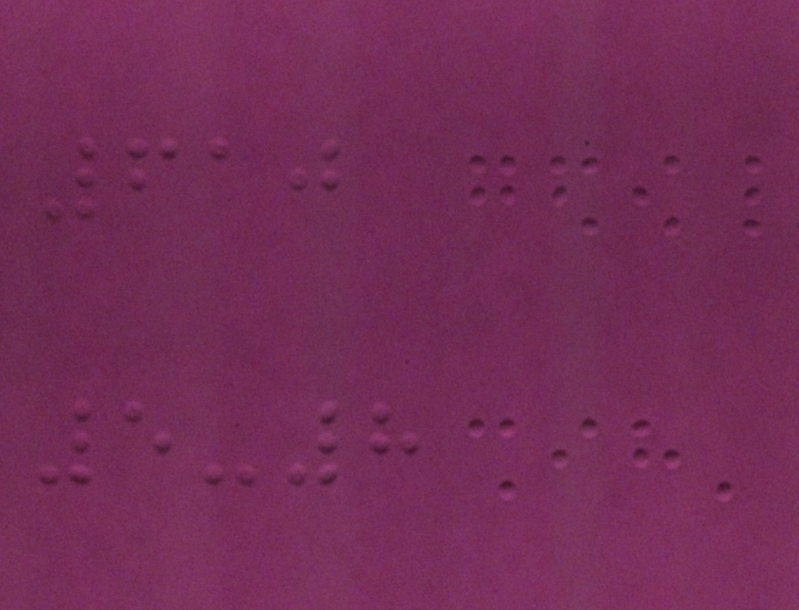610
5-8
